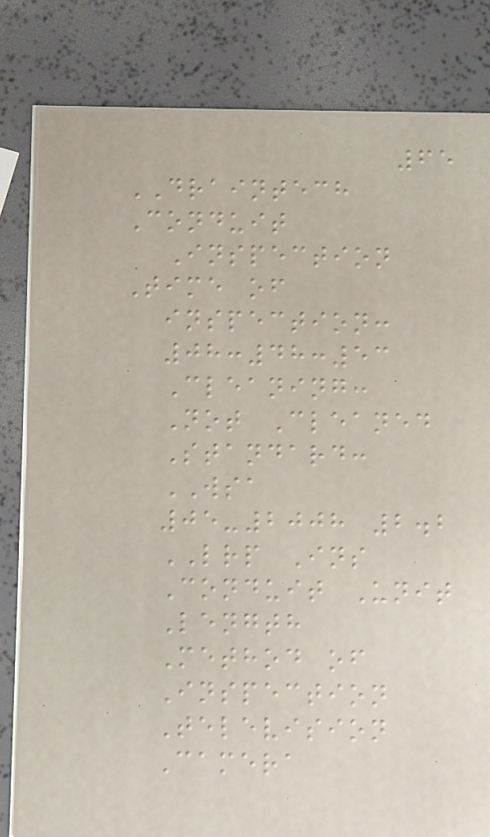65
DRAINTECH
Conduit
Inspection
Time of
inspection:
08:48:53
Cleaning:
Not Cleaned
Standard:
WSA
05-2008 2.2
LRP Ins
Conduit Unit
Length
Method of
Inspection
Television
Camera
